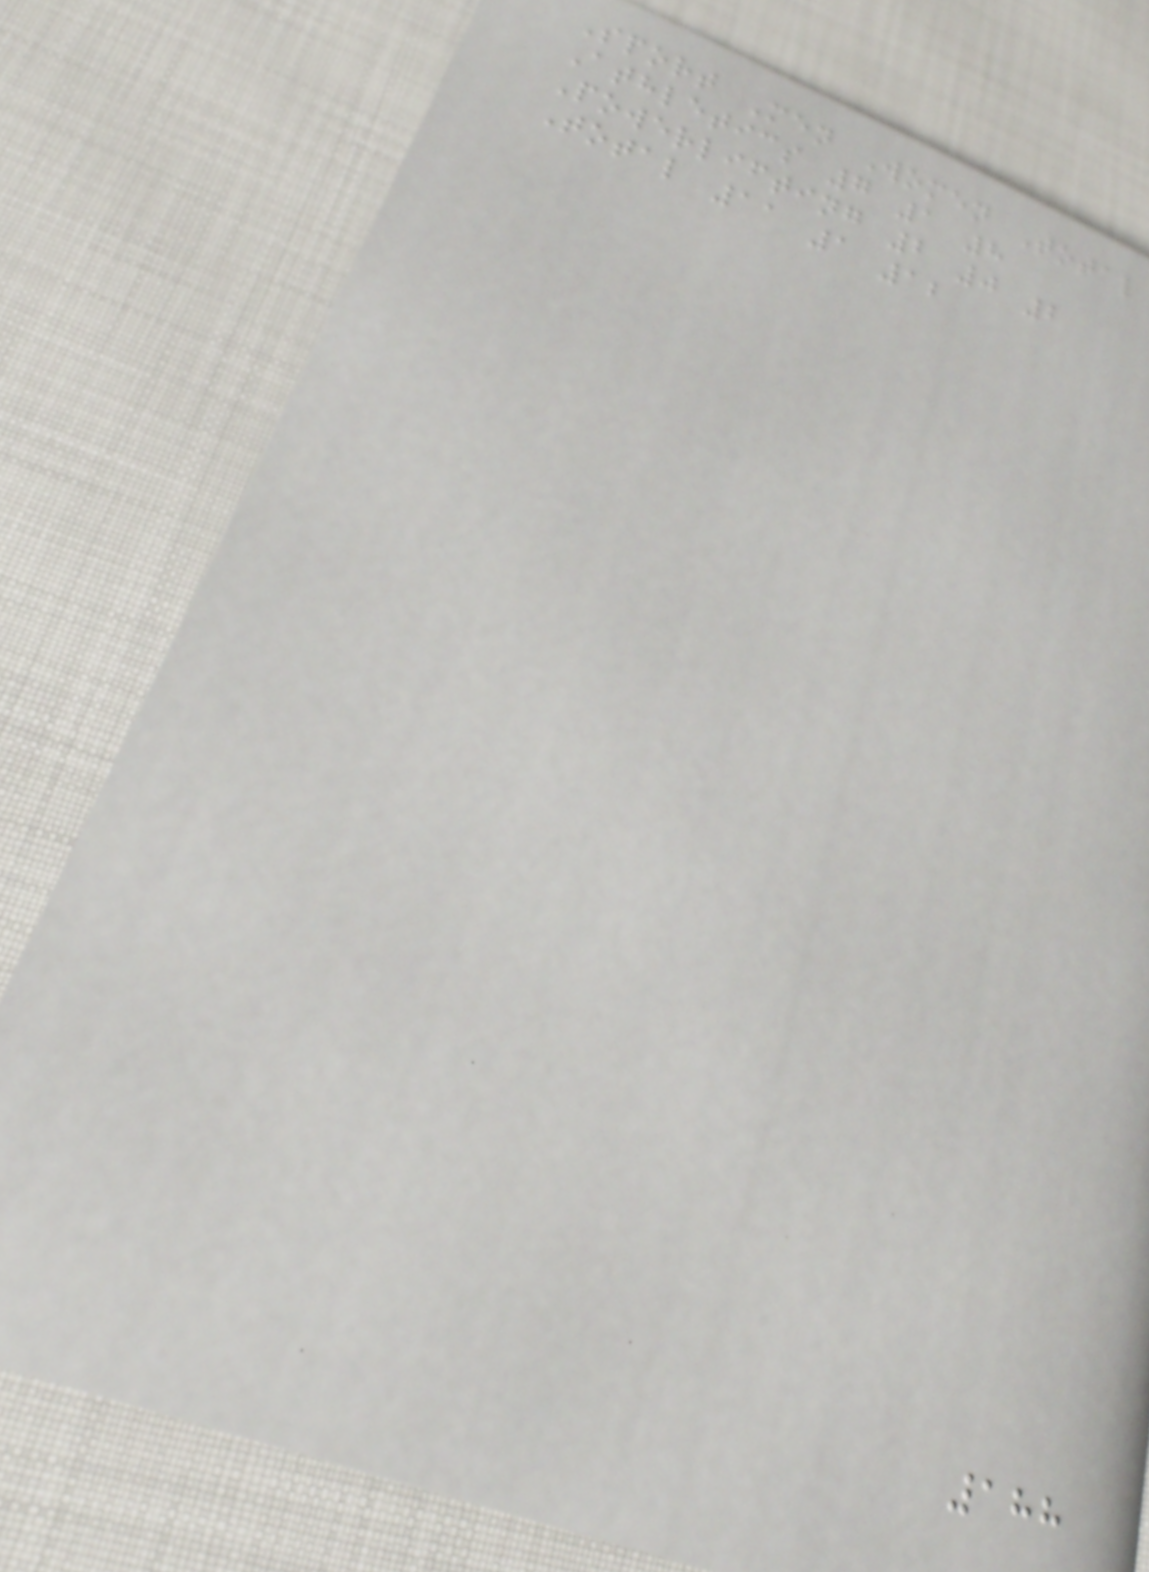Sport Men Women Total
Athletics 7 1 8
Powerlifting 2 0 2
Total 11 1 12
188
